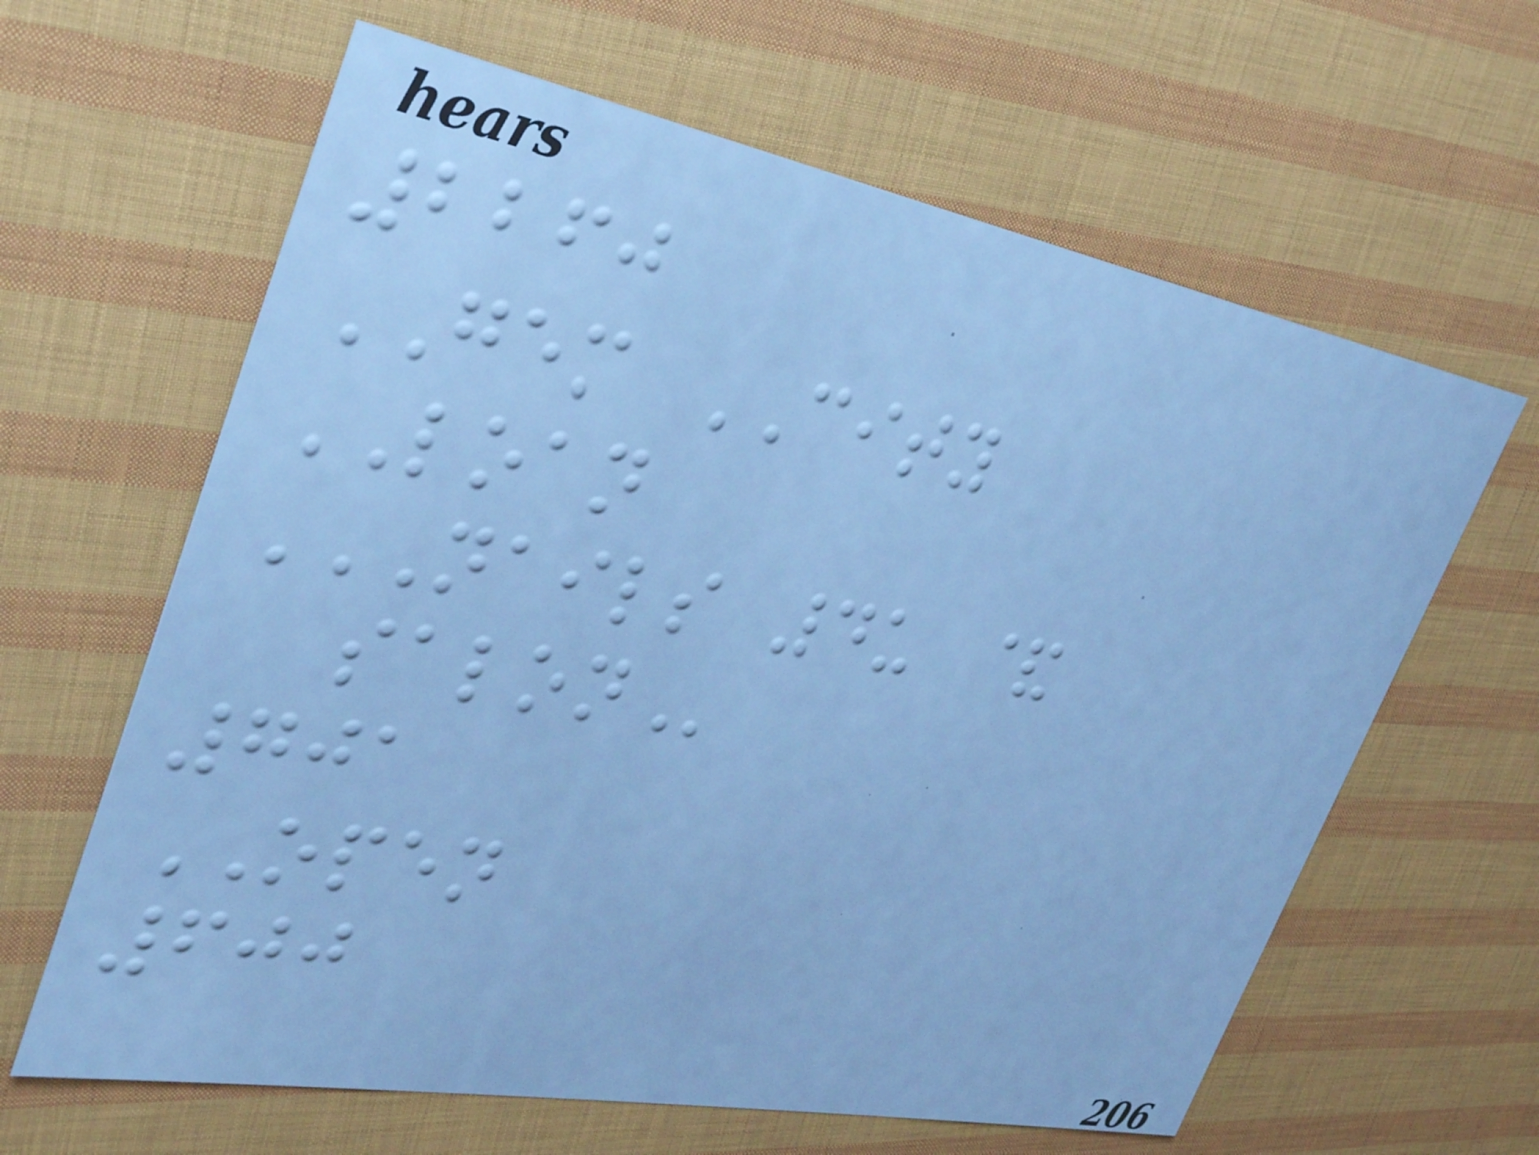2260
GEM CITY
LOAN
NAILS 4U &
SALON
701
OPEN
600
